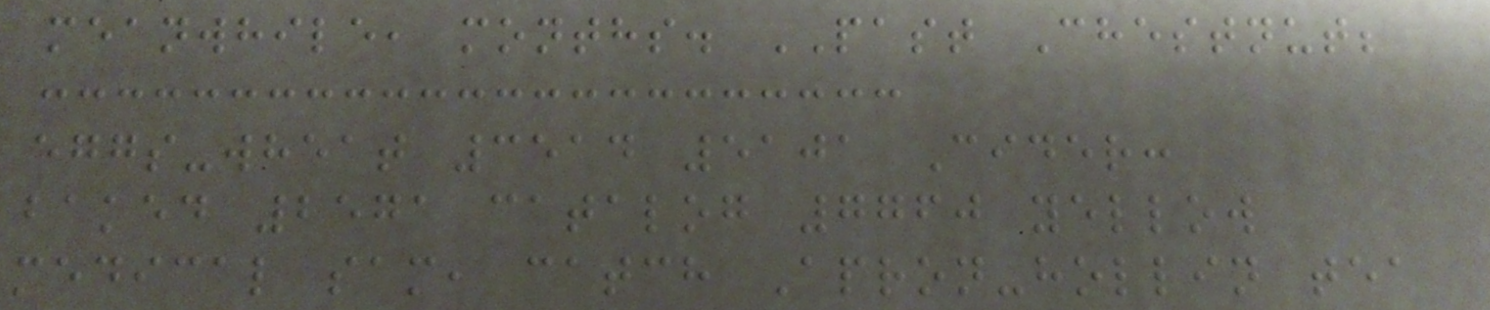meanwhile, months. PAST Chestnut;
eggs-wheat 3514 5101 Cider:
baked 2571 catalog 7760 yellow
medical sam, catch Apron-hollin tea
